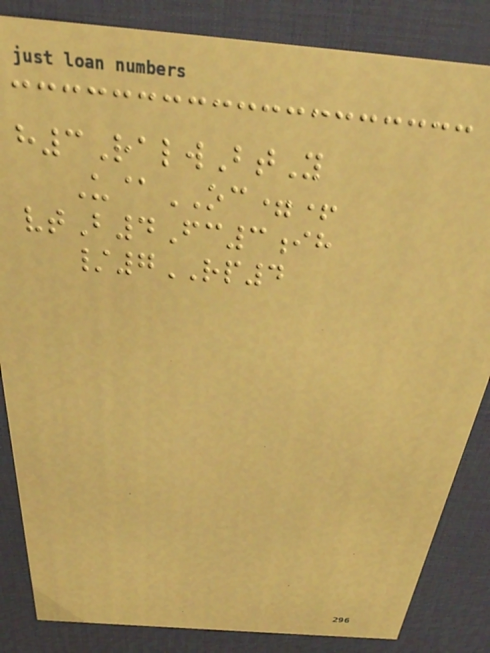h3RalwBtY
U@OC=+
vtB4Fc3ih
/7RP4
